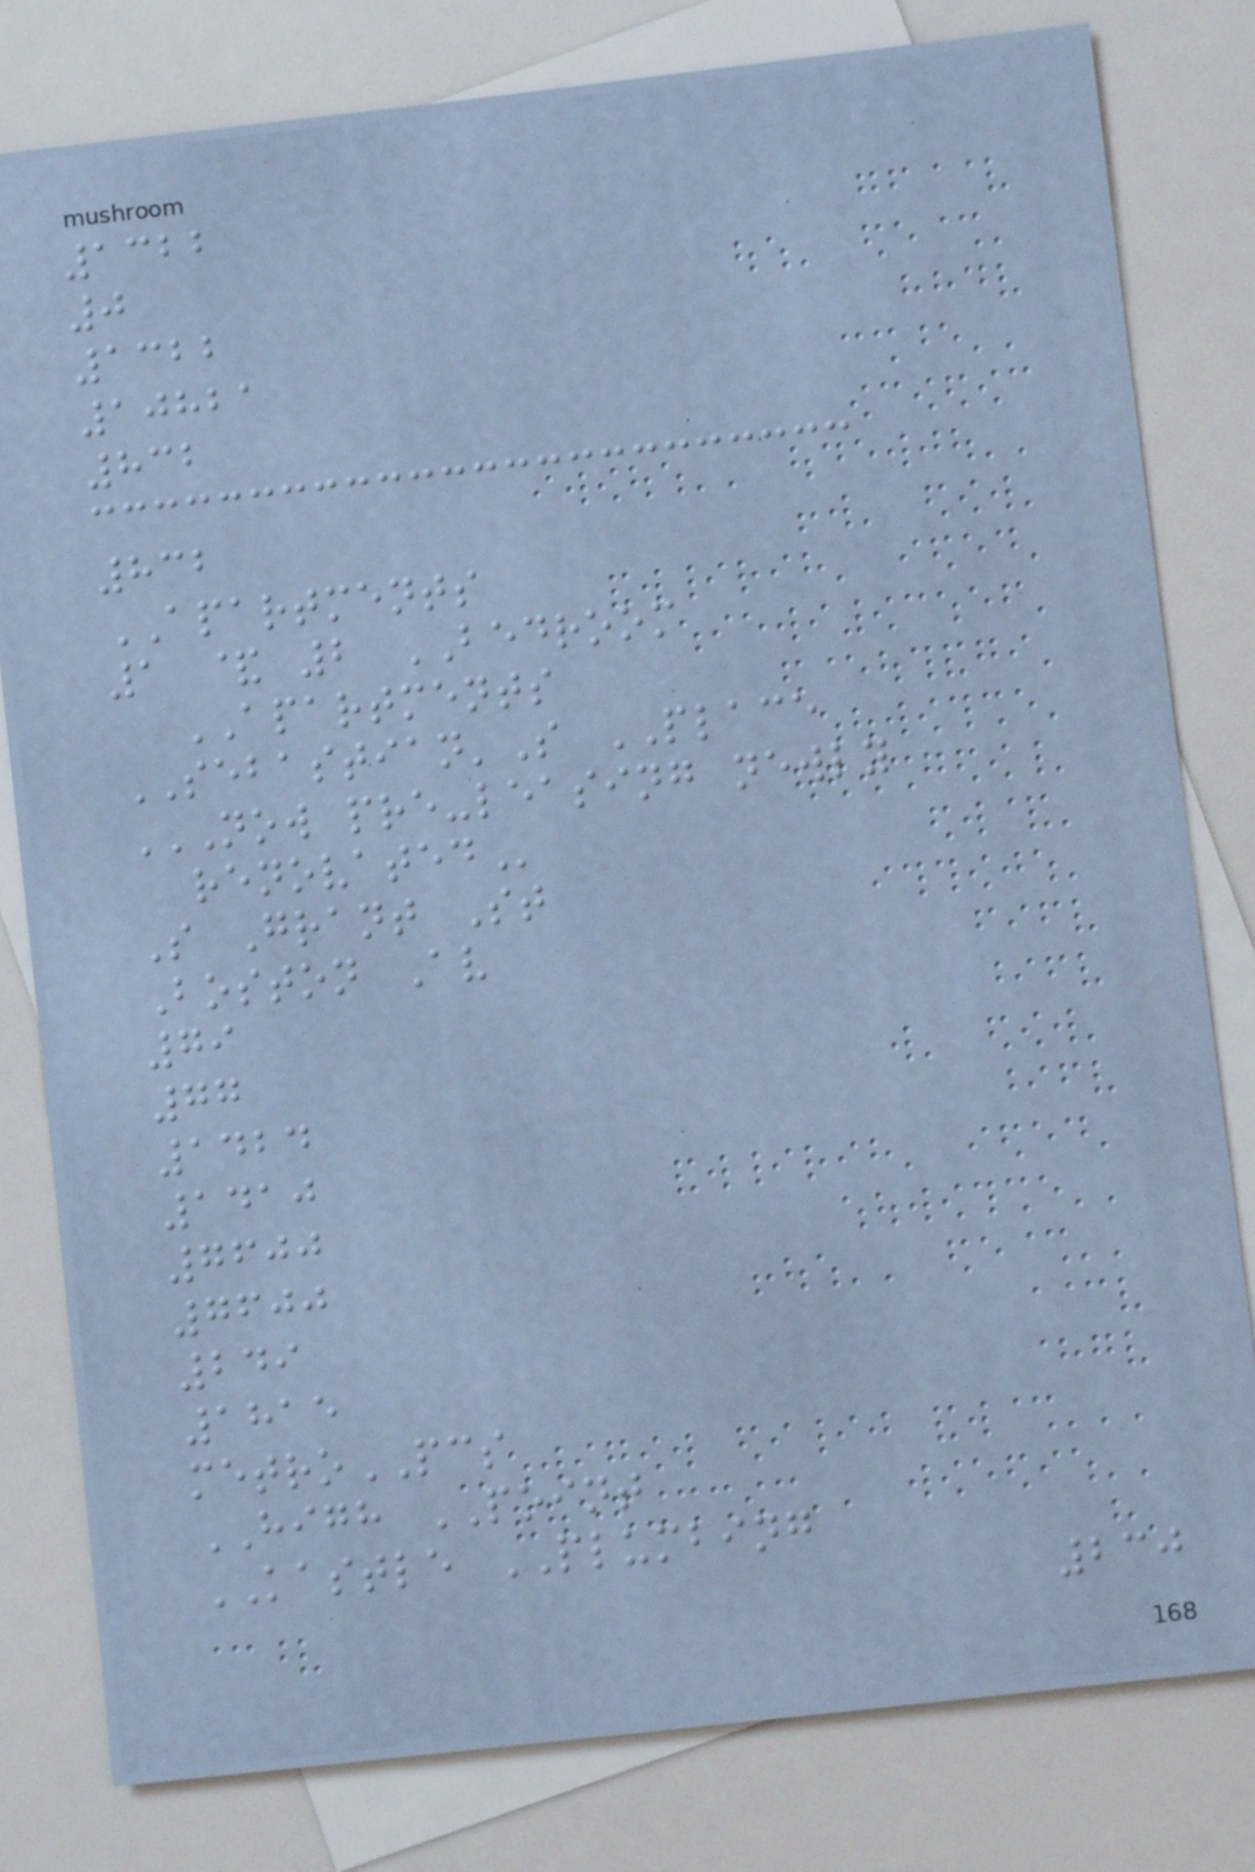1322
0
1322
10821
832
832
APARTMENTS
1 & 2 BEDROOM
APARTMENTS
SEBASTIAN'S PLACE
NOW PRE-LEASING NEWLY
RENOVATED
S Grant St
Boston Av
79
77
1424
1410
7600
7600
249
1815
metroPCS
HIGH POINT
KASTLE PLUMBING
230
